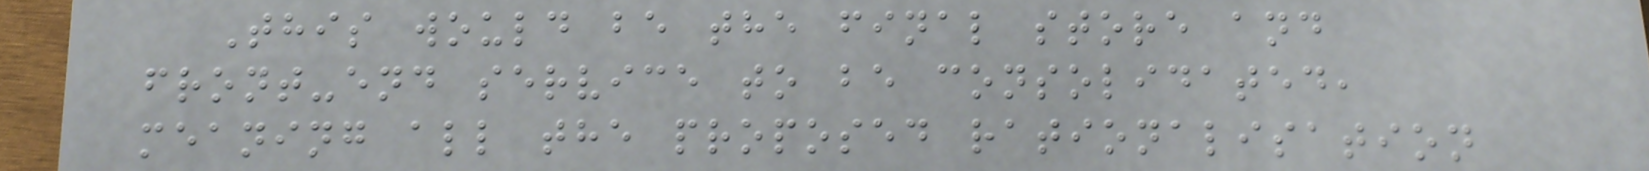This would be the final store and
front-end service to be consolidated,
meaning all the proposed rationalisation
